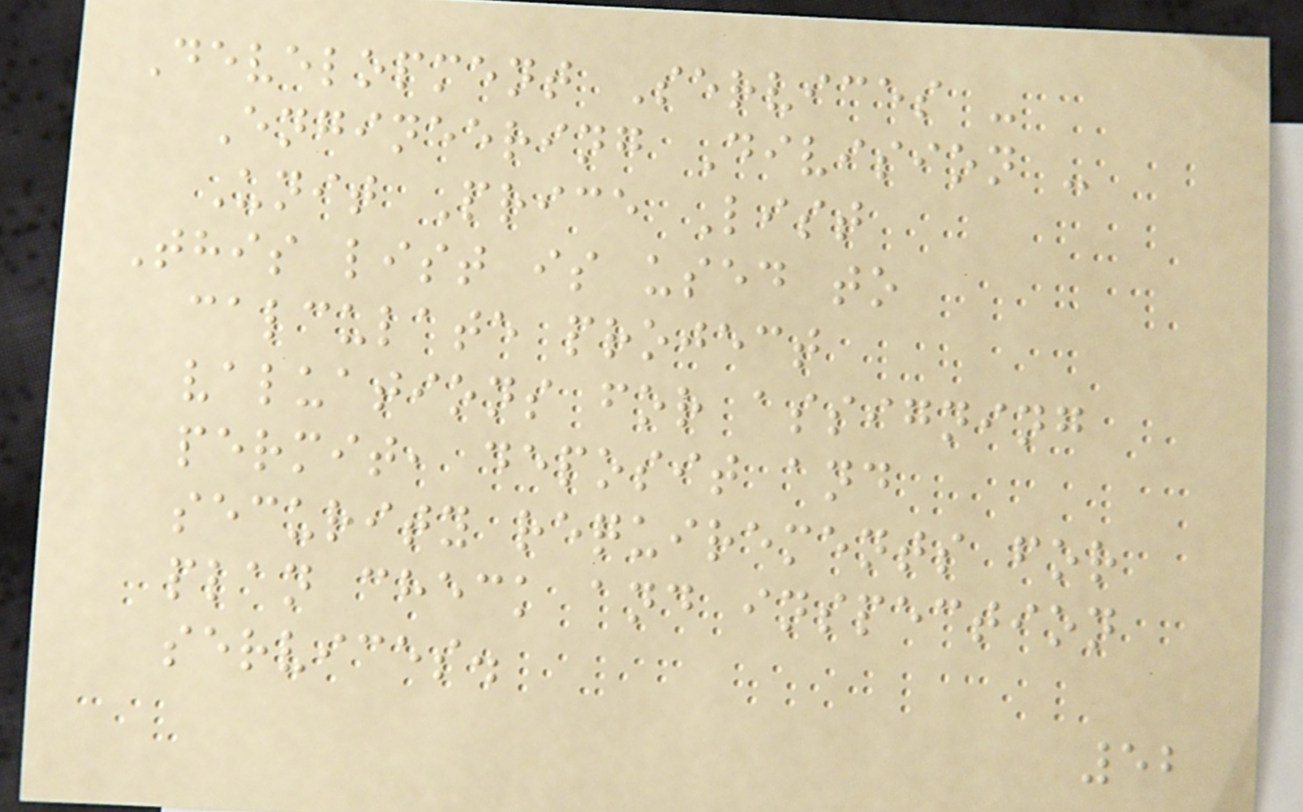Development Services -
Engineering Division -
Unit Price List
This list is used to
calculate project
valuations for assigning
permit, deposit and
security requirements for
plan check and inspection
services.
52
